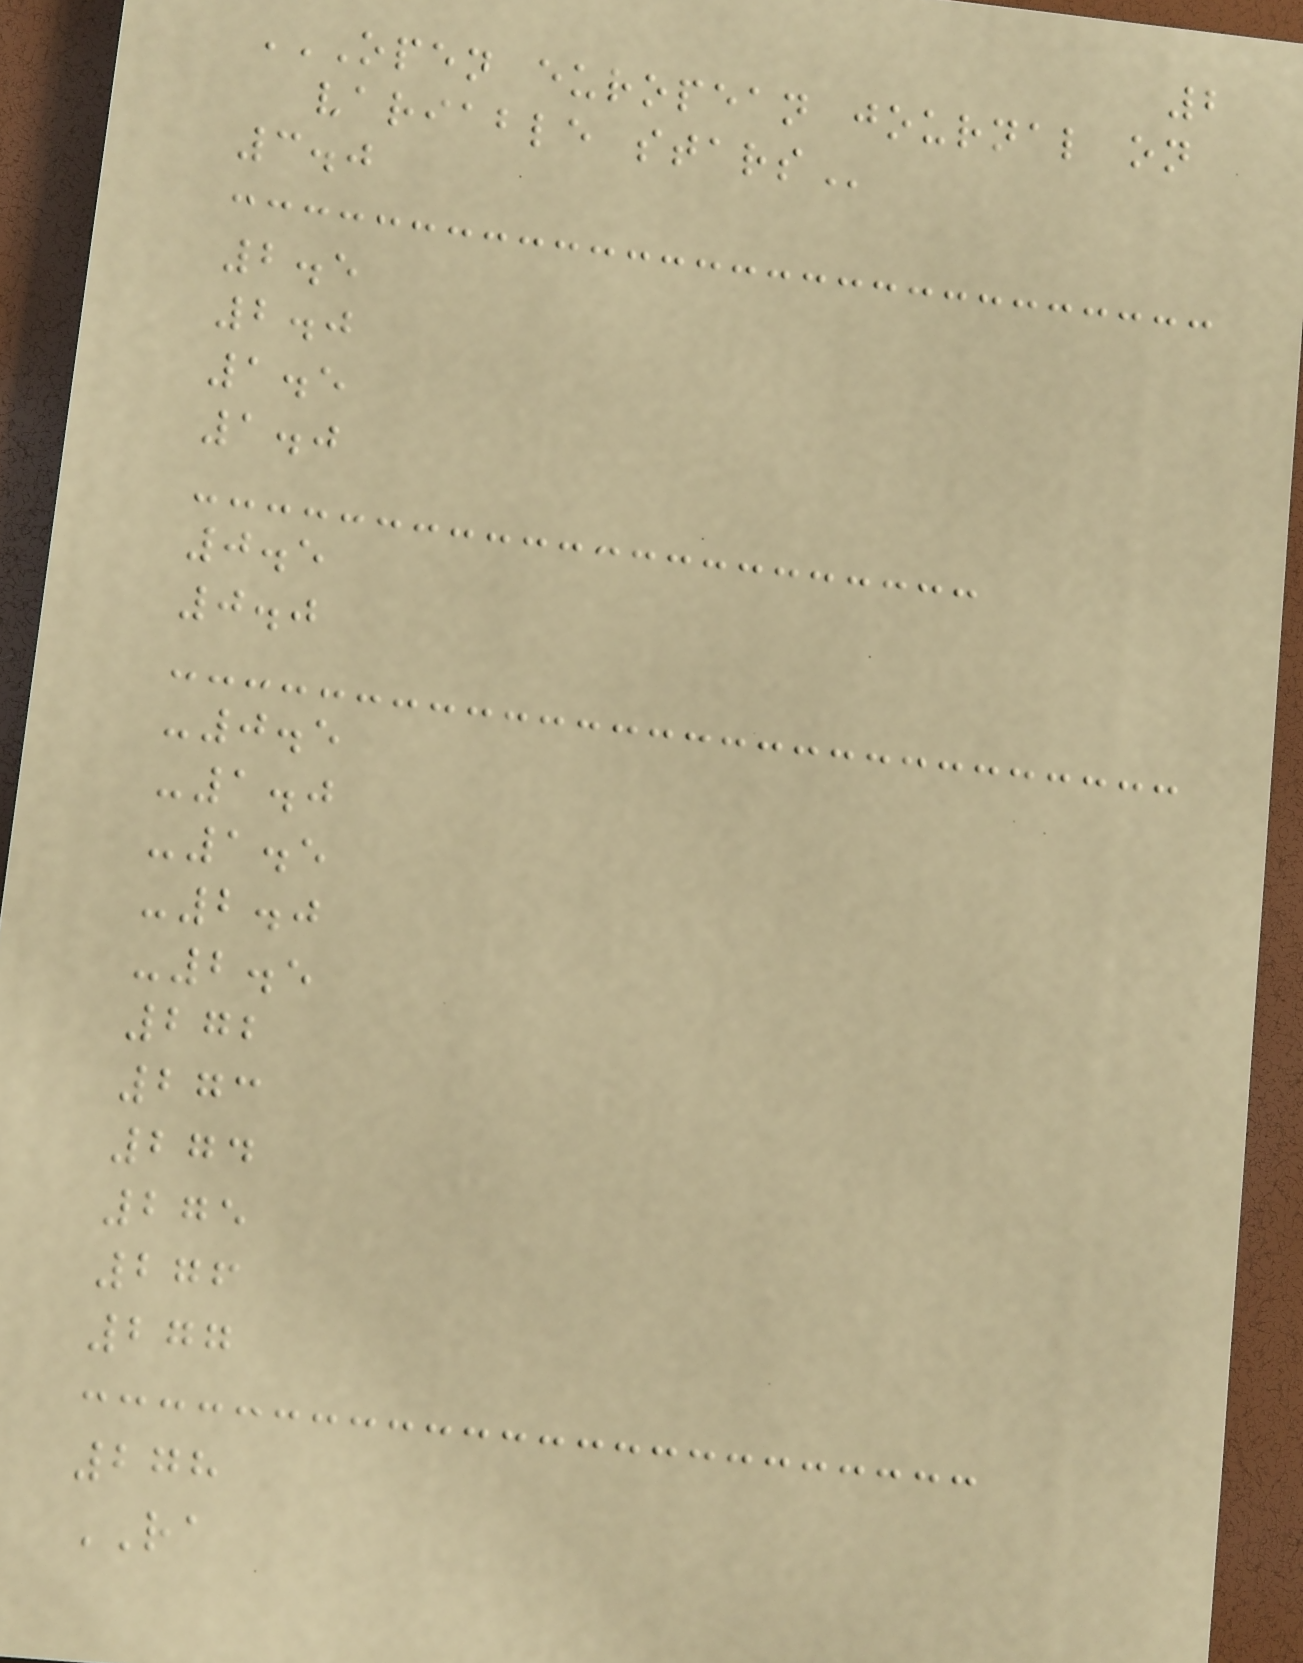2
OPEN EUROPEAN JOURNAL ON
VARIABLE STARS
3.0
2.5
2.0
1.5
1.0
0.5
0.0
-0.5
-1.0
-1.5
-2.0
-2.5
272
273
274
275
276
277
278
RA
